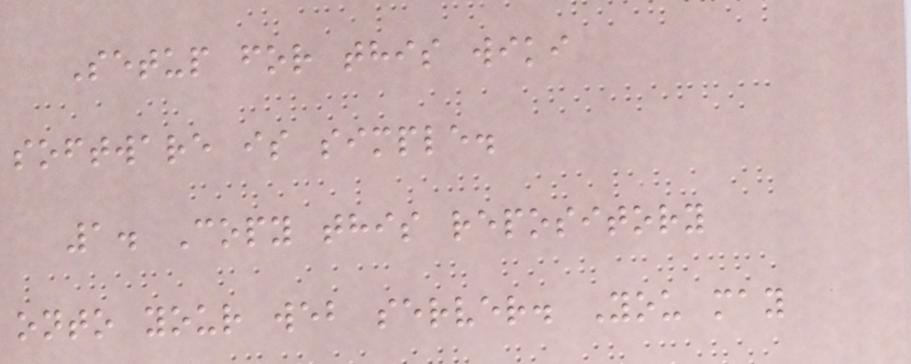Setup for this wiki
software is simple.
1. Copy this repository
onto your web server. You may
